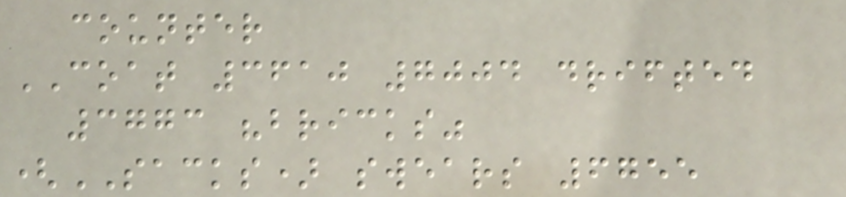counter
COAT 3610 7004 drifted
3773 "bricks"
(SACKS) swears 6755
